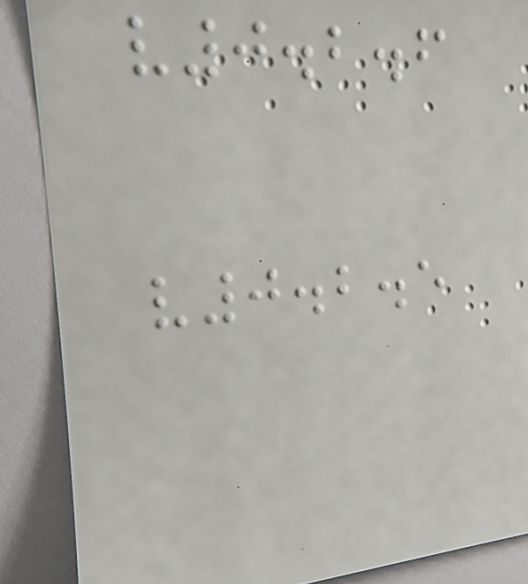v0.2.6
v0.2.5
